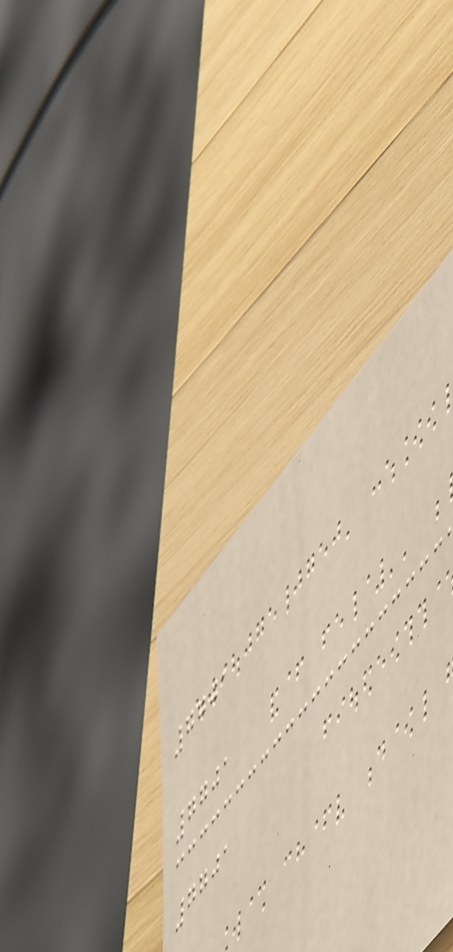7701
7701
7701
